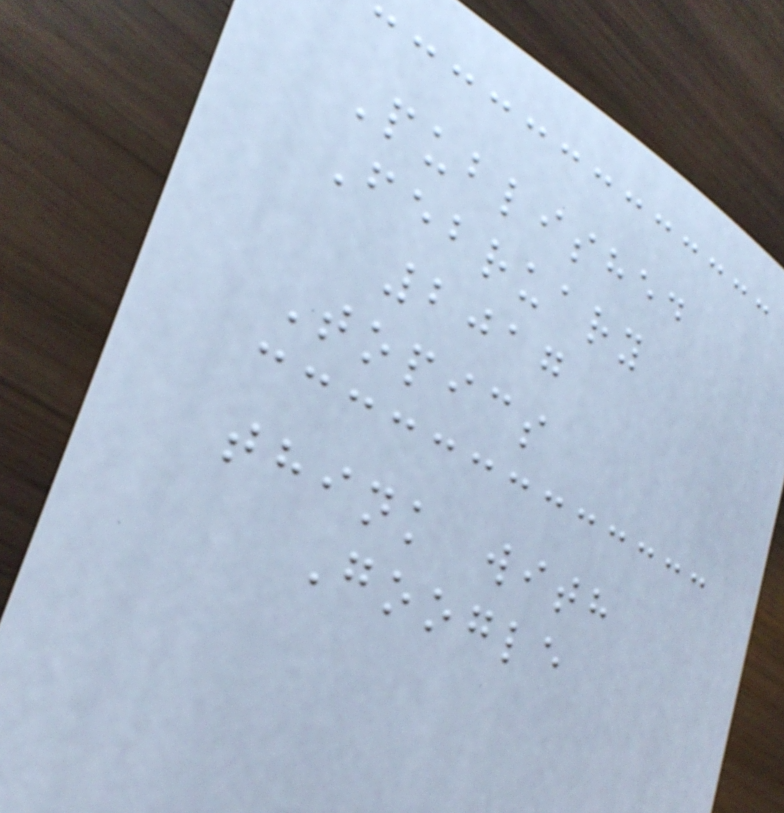Published
February
2017
Topics
think with
Google
